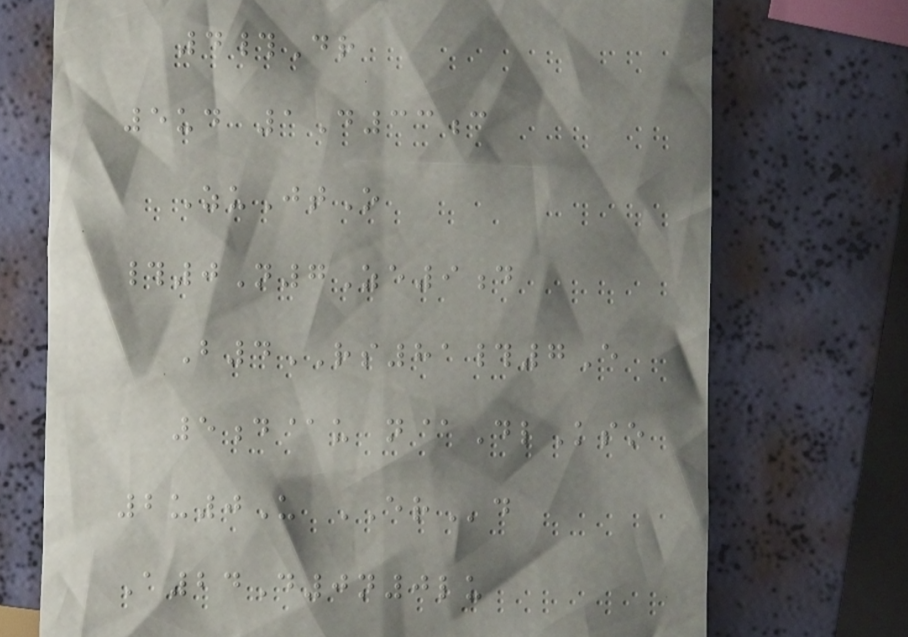4#Dr
5ud 1D33c
ZuJtO
#0N7Ze9d
B4RS81#7E
5d@u n@DlKso
2u0U ERd
A24D0n0lu
